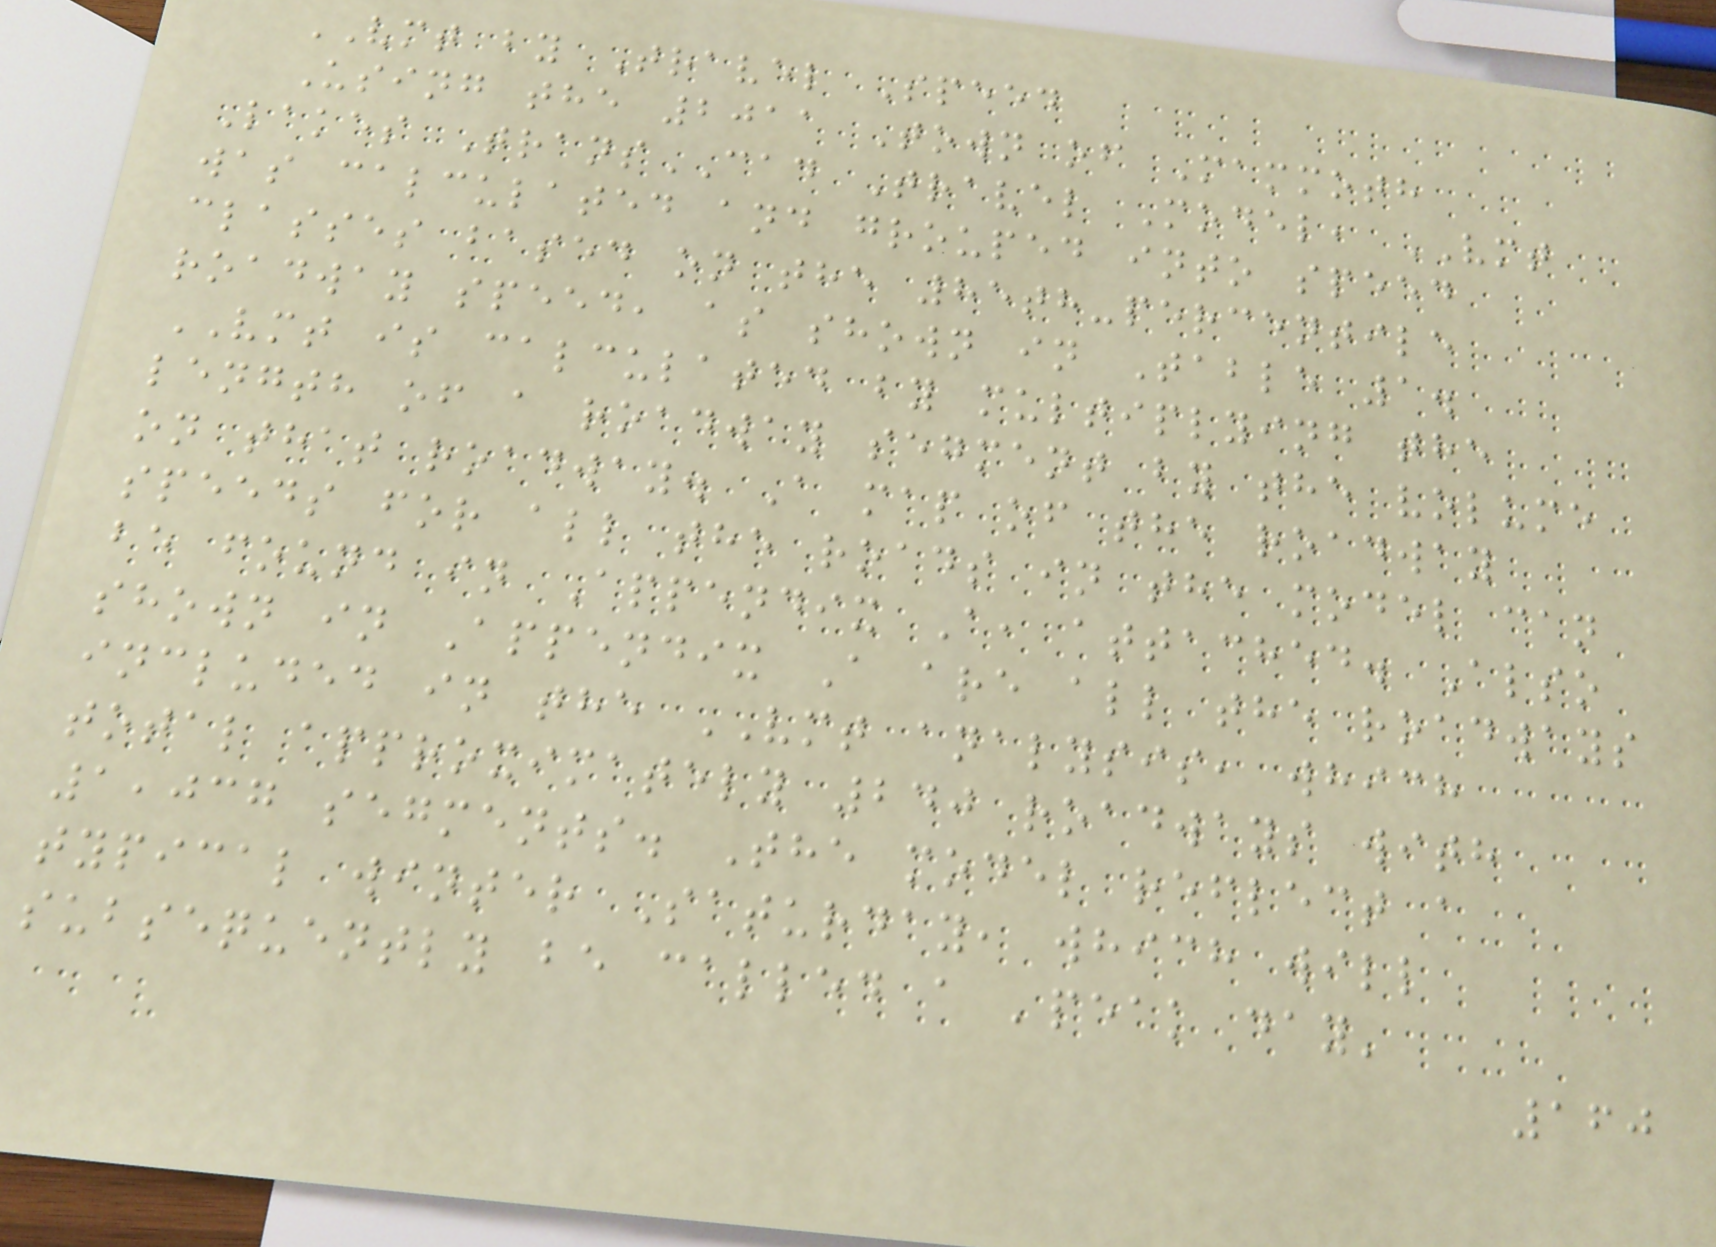VMT by Travel Speed
Using the 2011 Town of Mammoth
Lakes TransCAD Travel Model, VMT
was calculated and grouped into speed
classes based on the 85th-percentile
roadway speed, as shown in Table 1.
VMT is calculated by multiplying the
length of a roadway segment by the volume
on that roadway. A map of the roadway
speeds for all the roads in the model can
be found in Appendix A, attached. Also
shown in Appendix A are all the roadways
included in the VMT analysis, which
total approximately 240 roadways with
1,037 segments. The model reflect a
typical winter Saturday, which will
subsequently be called a 'peak day'
160
